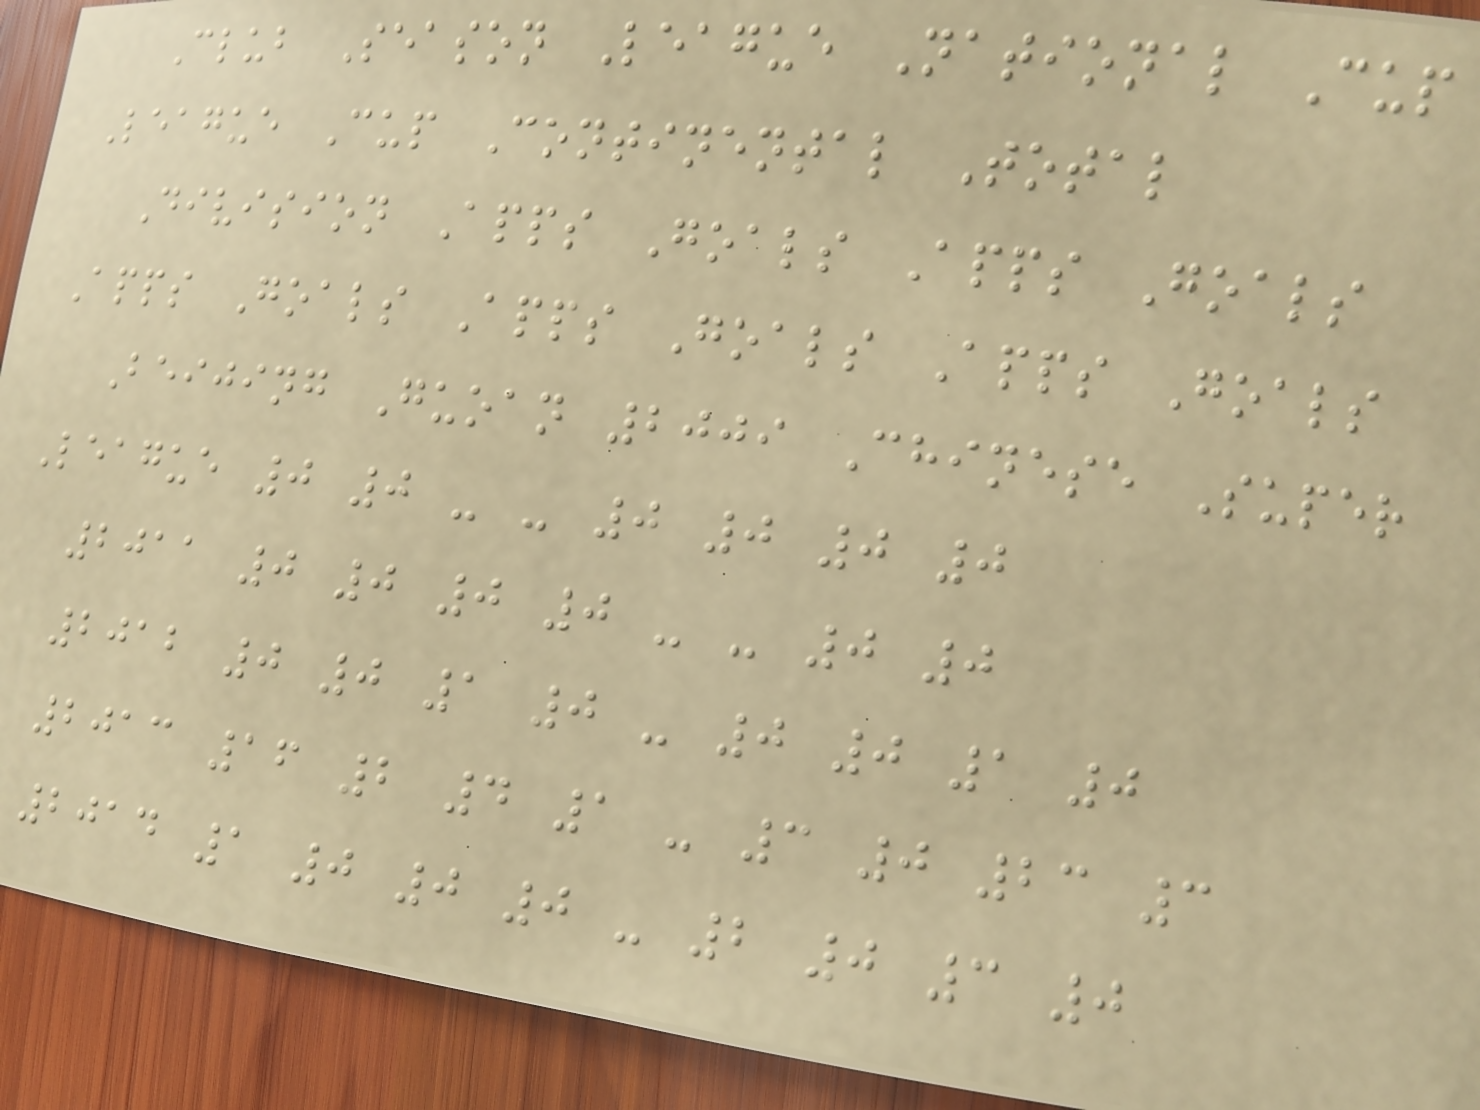Club Season League National Cup
League Cup Continental Total
Division Apps Goals Apps Goals
Apps Goals Apps Goals Apps Goals
Beijing Guoan 2009 Chinese Super
League 0 0 - - 0 0 0 0
2011 0 0 0 0 - - 0 0
2012 0 0 1 0 - 0 0 1 0
2013 16 2 4 1 - 3 0 23 3
2014 1 0 0 0 - 2 0 3 0
